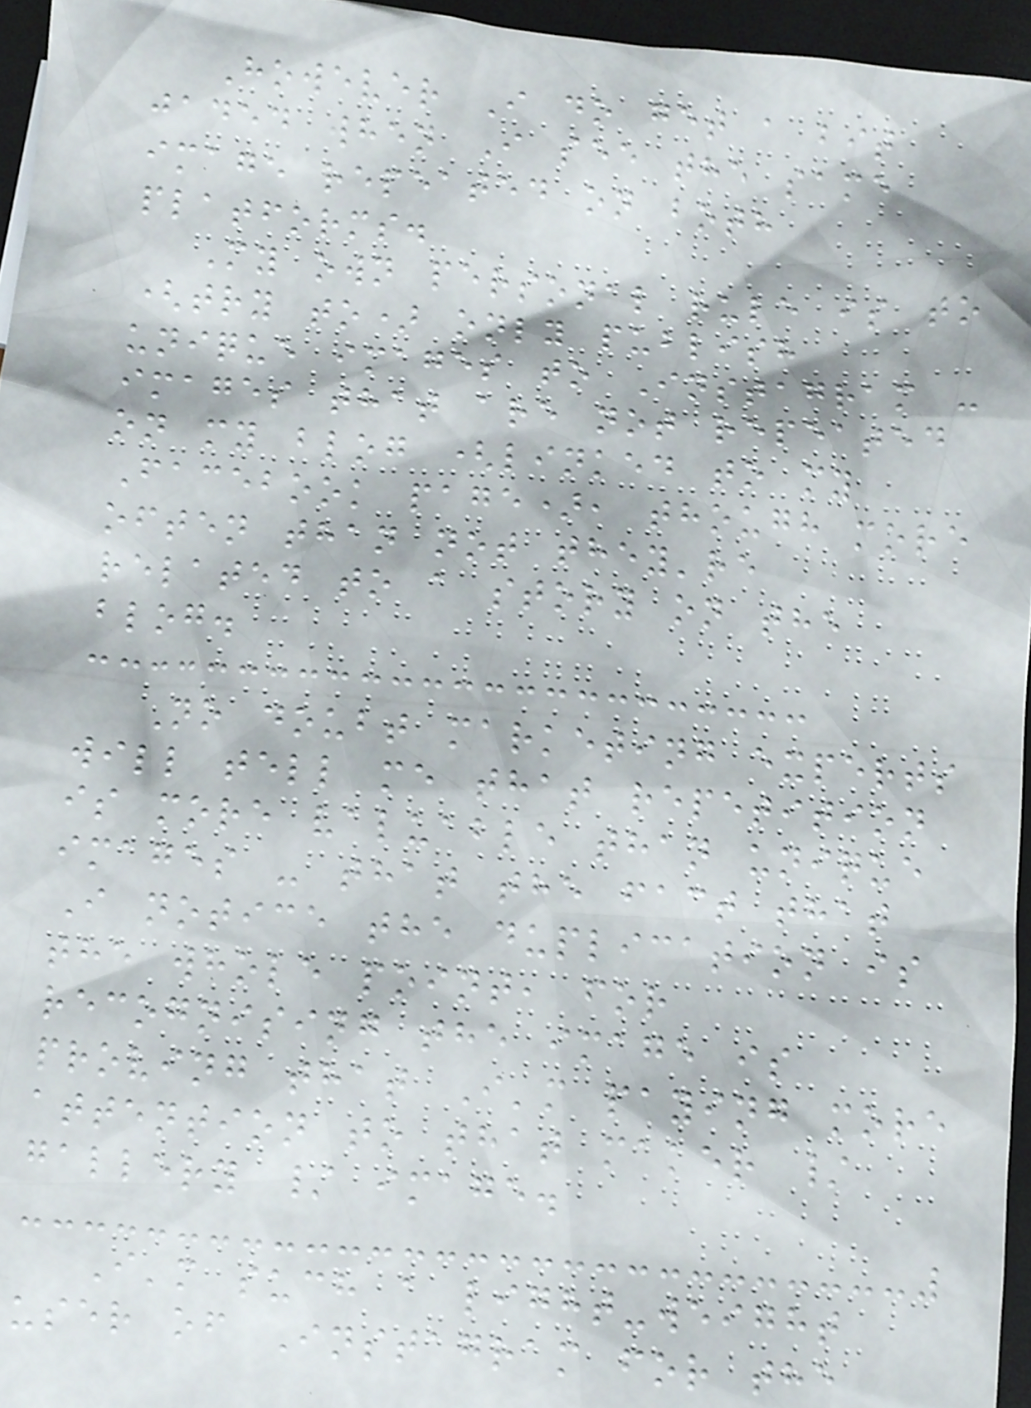However I do get a bit
jaded when I see the same
image repeated on both
platforms.
My own personal rule is to
(try to) only publish
unique images to Instagram -
images that are not repeated
on my blog (linked to my
Facebook page), though more
often than not they're
related to a story on the
blog.
No doubt marketing experts
will tell me that repetition
is more valuable than unique
images - that the fact that
I notice the duplication is
the whole point, for
recognising the image is
proving that I'm paying more
attention to that maker /
gallery / image.
I'm such a light-weight
user of Instagram for the
